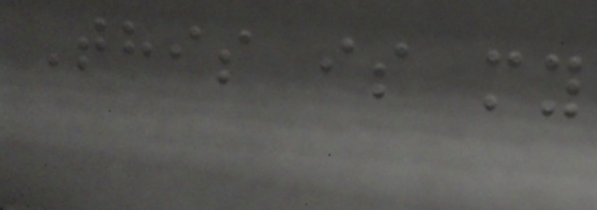This is my
